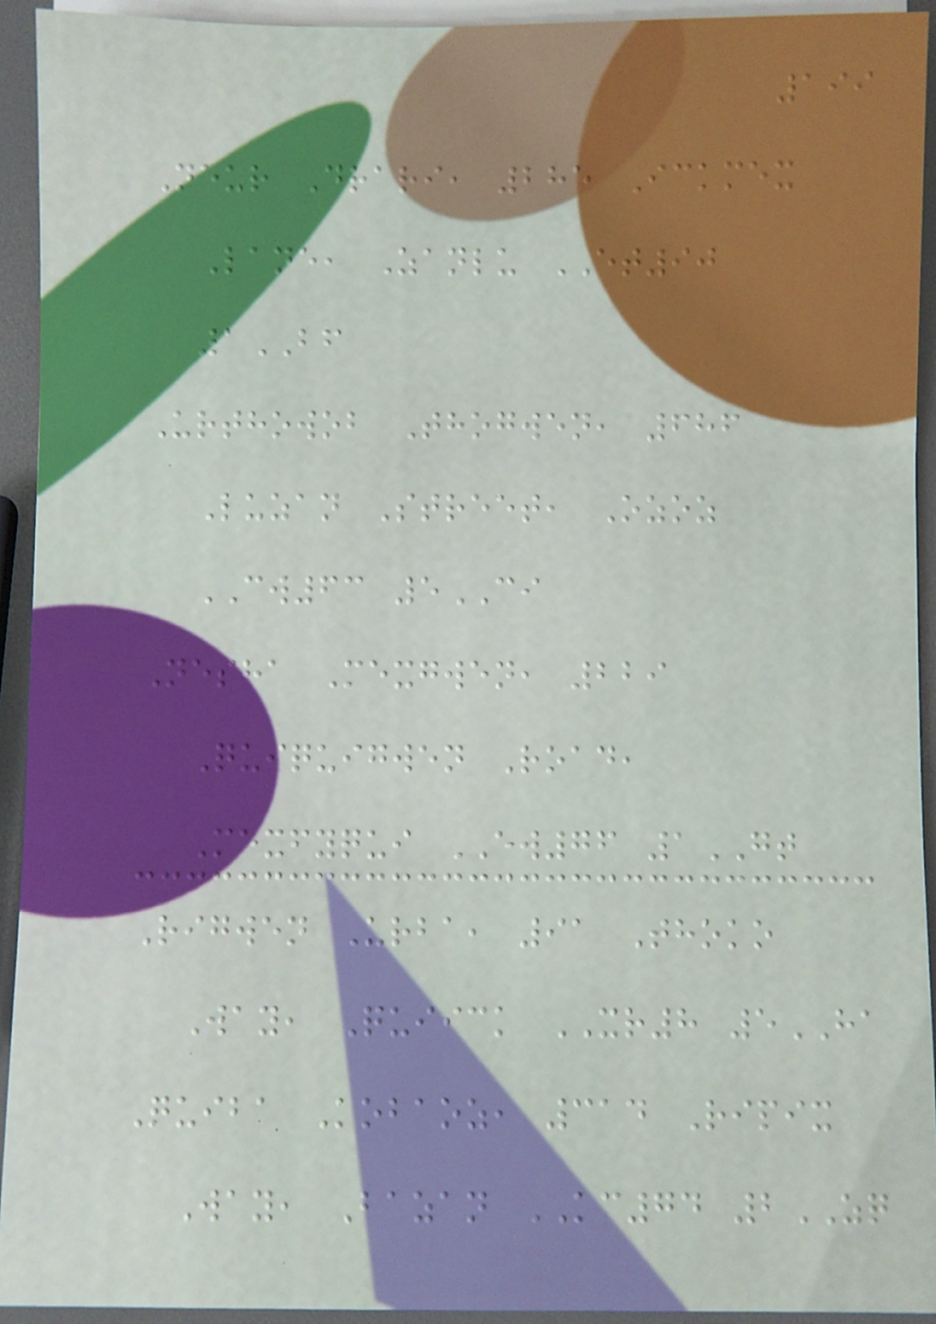199
Neur Drari, 285 Ickmex
Lane, Zanlu ET90
1BF
Urthowob Thogwen, 686
Luzan Street, Ozoz
CW63 5CI
Nesha Mexgwen, 229
Quiquigwen Road,
Mexfyqui EW76 1GT
Rigwen Urba, 91 Thoko
Way, Quiick XR8 5HA
Quiba Kobaoz, 314 Ripix
Way, Bazan KC74 2ZQ
